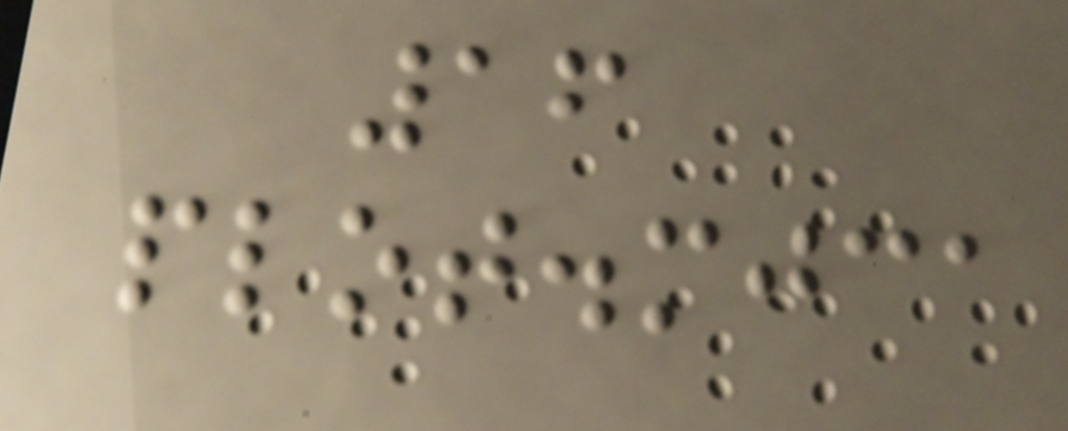16
plot.mjca
